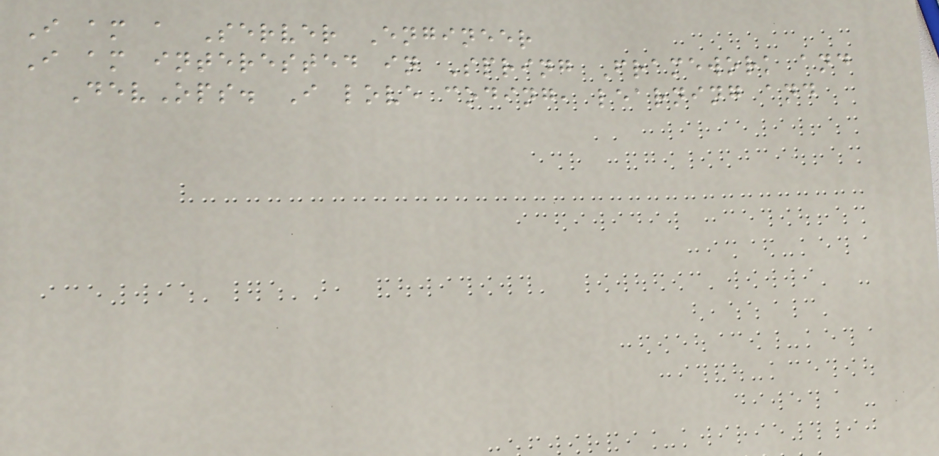I am a Server Engineer
I am interested in Spring Framework and
DevOps. I love coding, learning and
